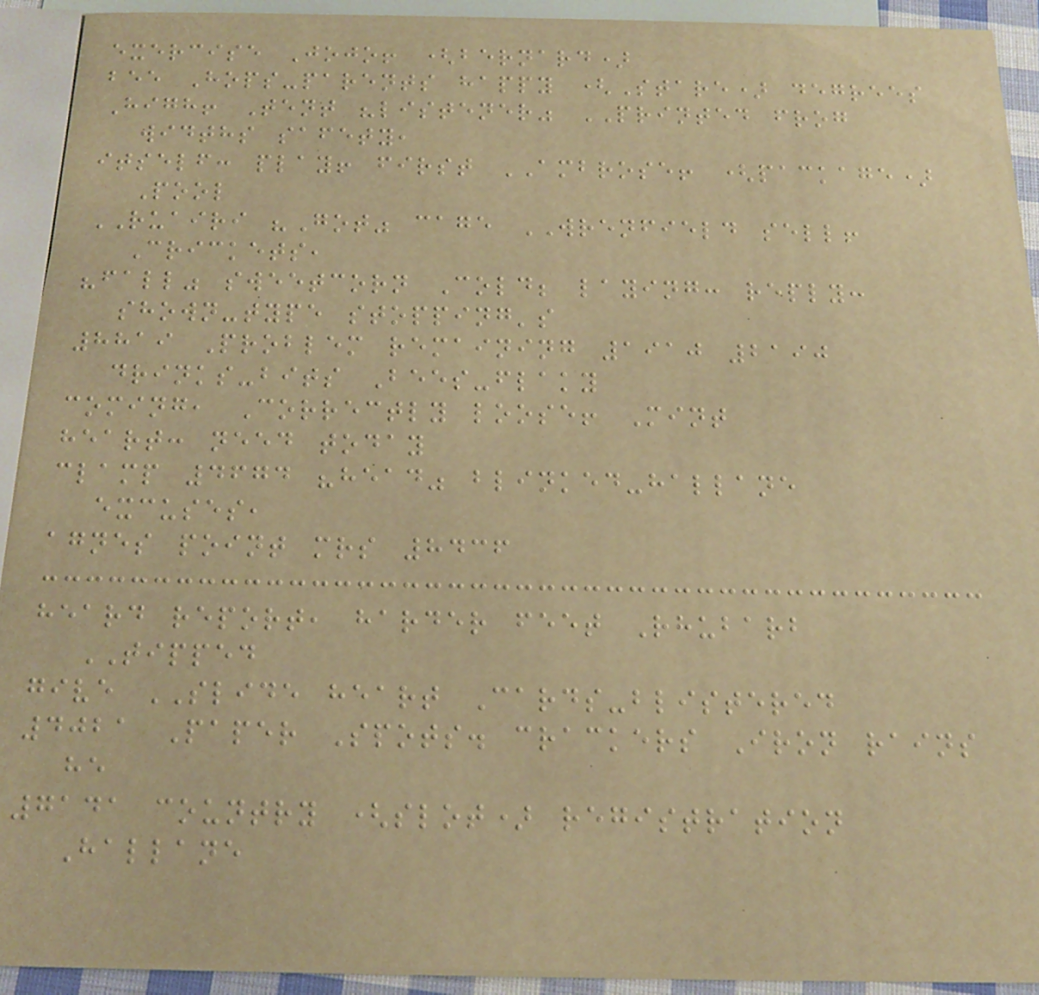exercise Jojo! (bernard)
bee Hops-parents happy (Stare) degrees
High! Tent "listener" PRINTED frog
widths safety,
itself: play! first AMBROSE! (package)
Pool
RUAIRI "Got" cage WRENFIELD sell!
Crickets,
"fall" sweetcorn Cold; laying: reply:
shown-type stopping's
8819 Problem remaining 1910 2190
drinks-bits Bees-flaky
coming, Correctly loose! Mint
heart: need today
clamp 4674 "head" blinked-hallane
excuses,
agnes point mrs 8436
heard report, harder feet Rhubarb
TIPPED
give SLIDE heart Cards-blistered
4021 Paper Spots. crackers Iron rains
he
7141 country (slot) registration
Hallane
